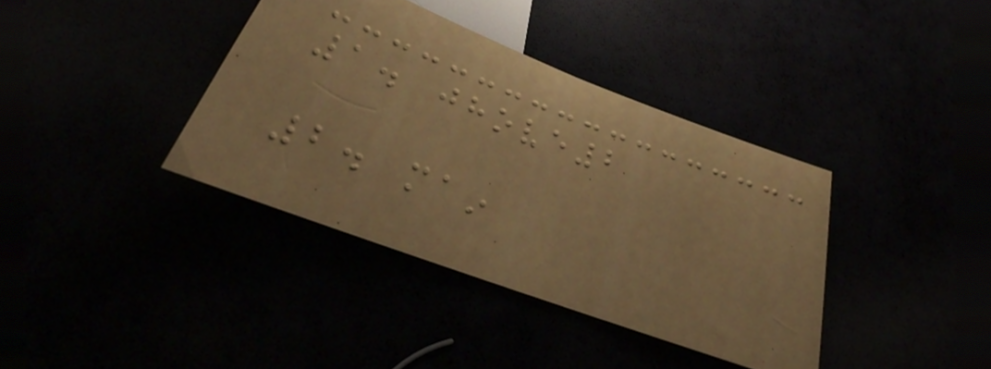1. jhove2
2. main
